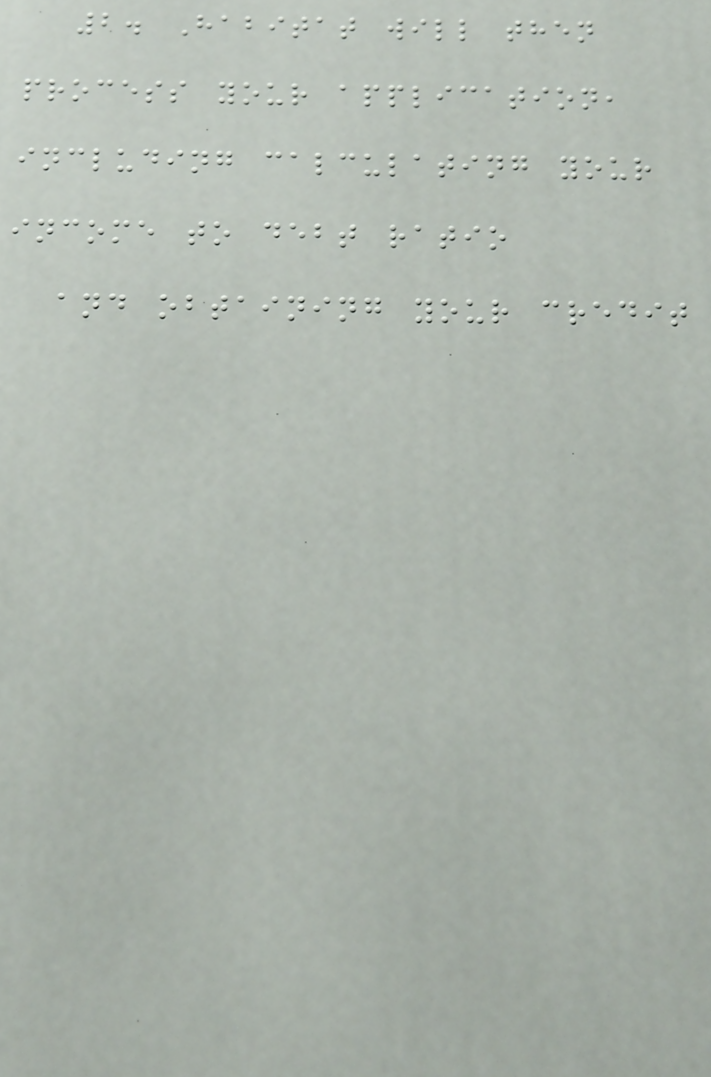2. Habitat will then
process your application,
including calculating your
income to debt ratio
and obtaining your credit
